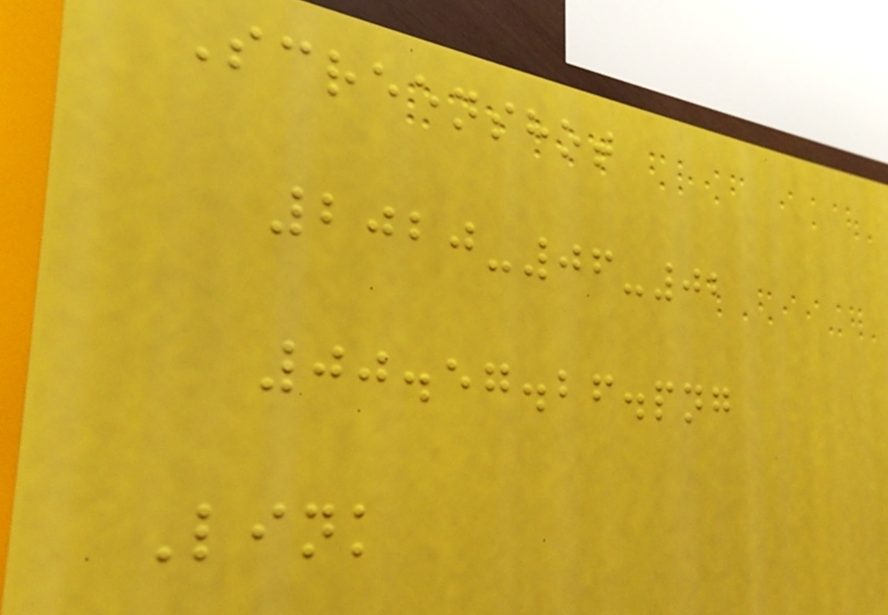Screenshot
2020-06-02
00.57.26.png
Link
